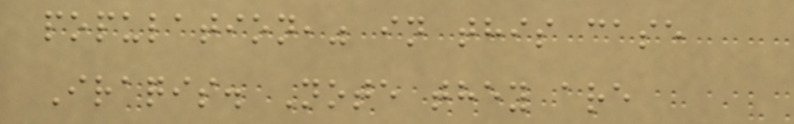population," in this case
Iraqis. Note they are
